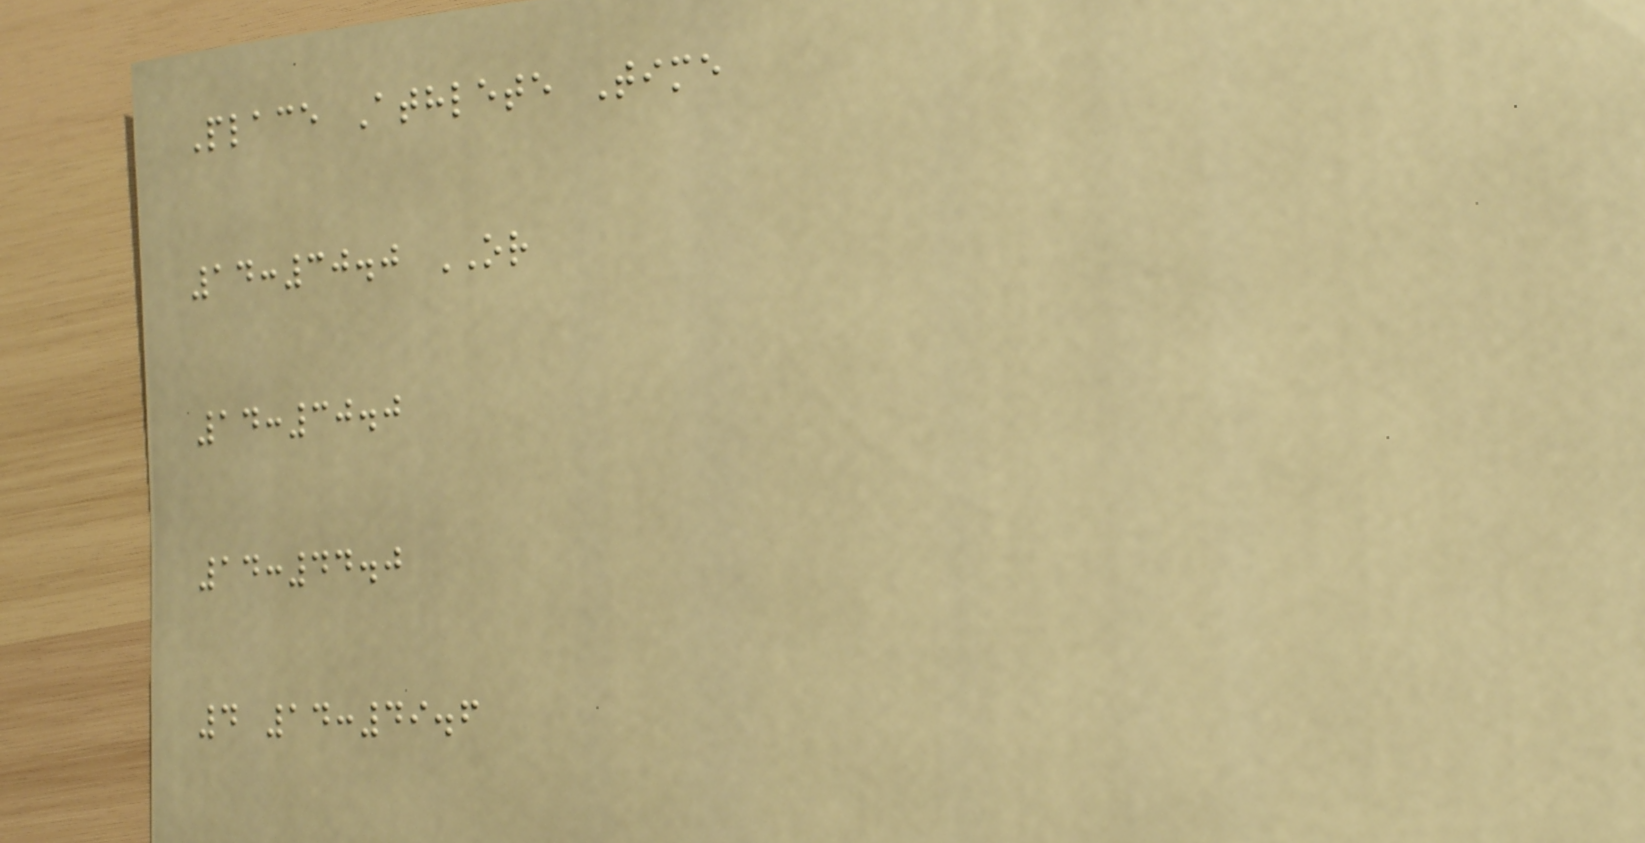Place Athlete Time
14:30.0 OR
14:30.0
14:44.0
4 14:49.6
